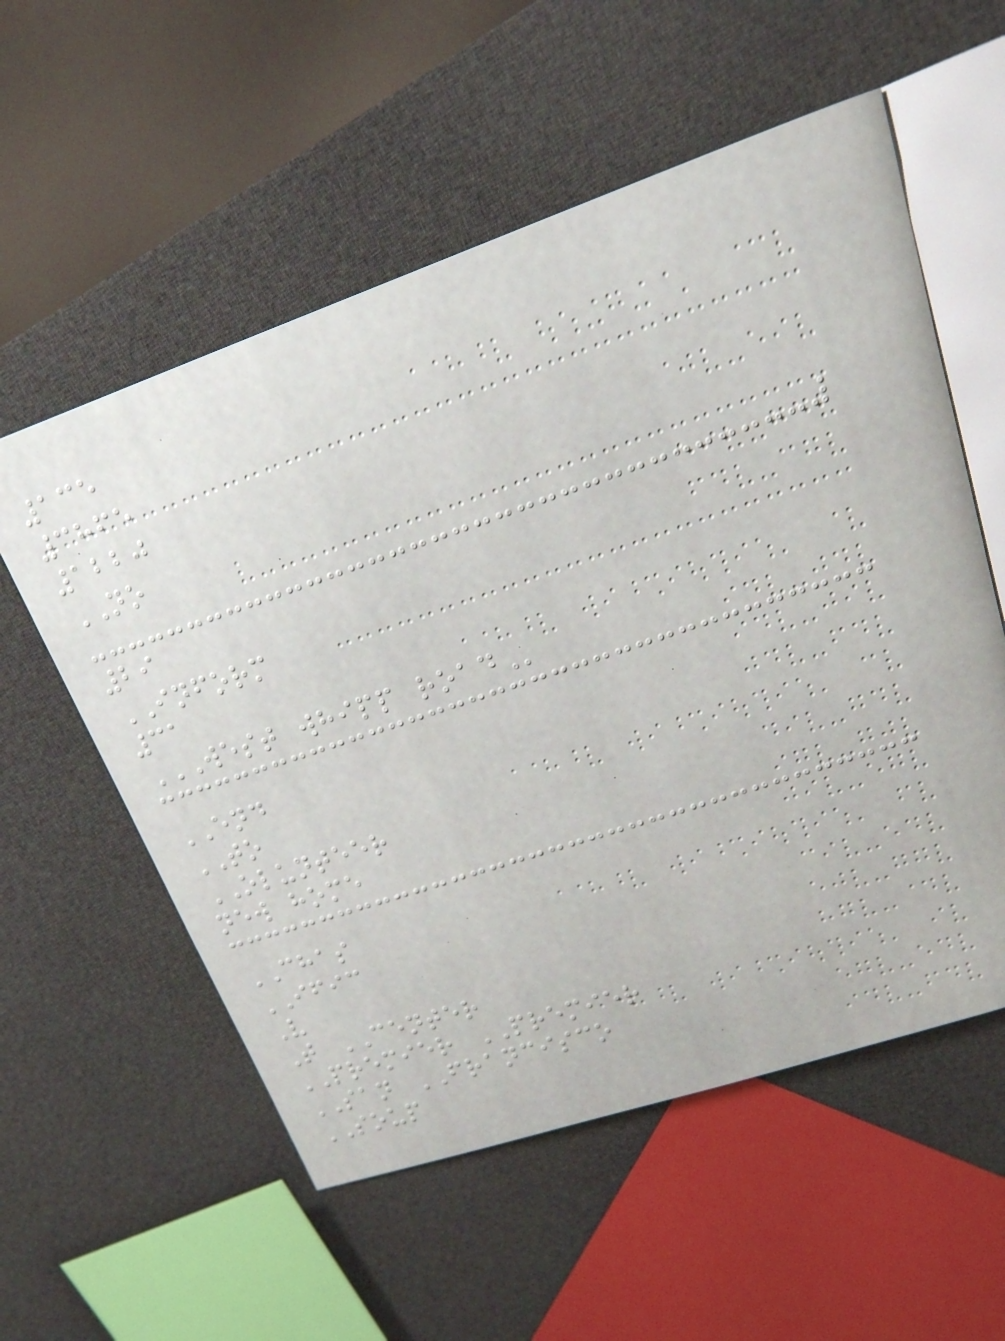135
3865
1220
NO
29
INFORM
31
WEST WHIPP ROAD
END
TO
OLUNTEER
new home
CHAS
IFIC
V
T CENTER
PREMIER PREMIER
SAN FRANCISCO
SOUP
